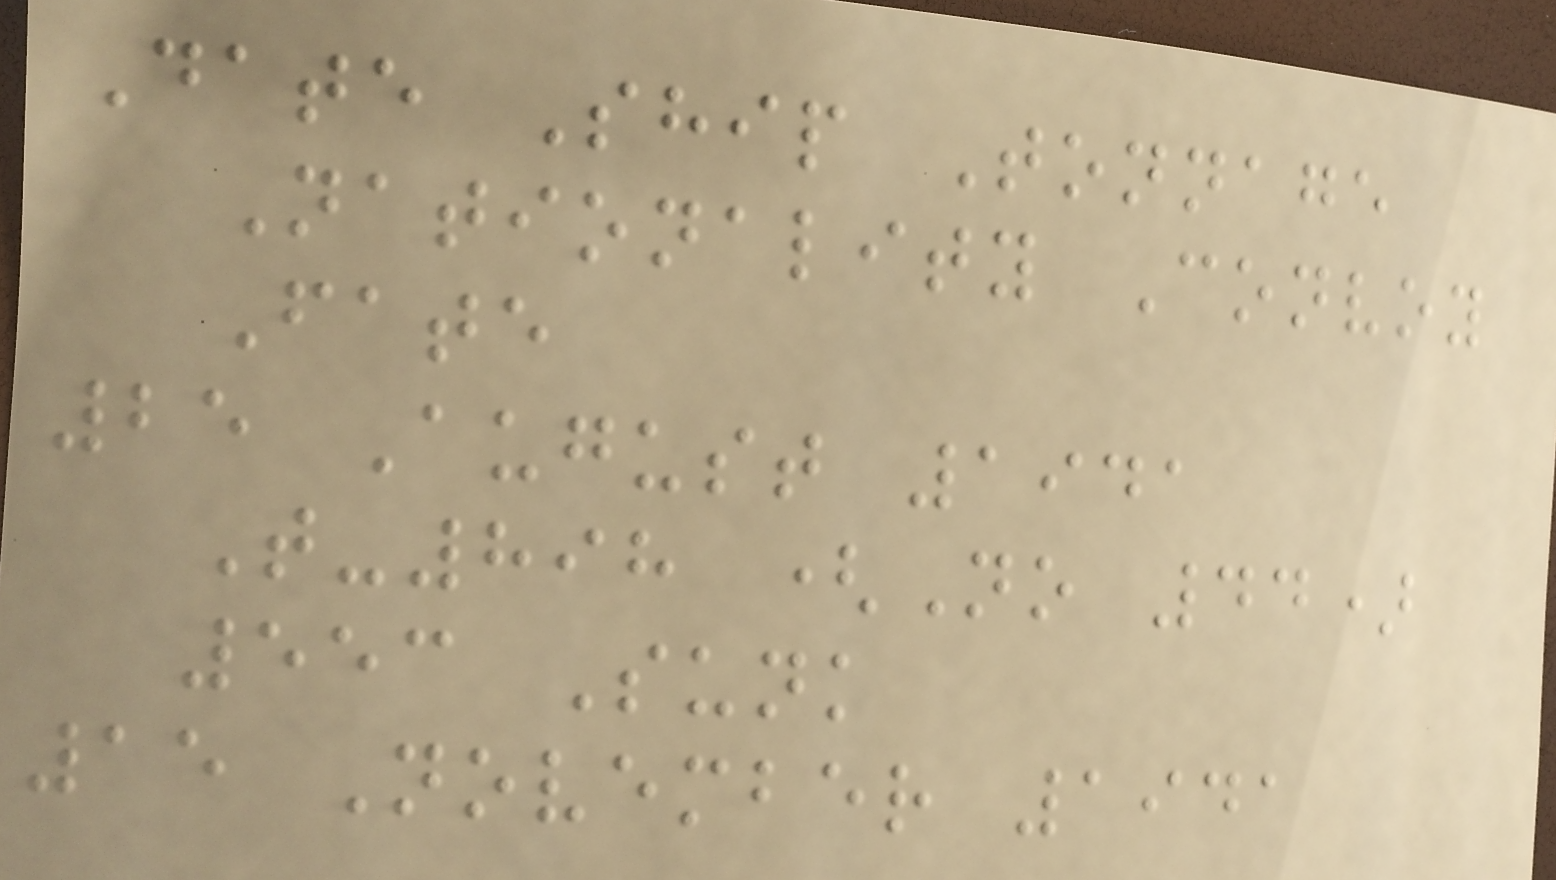Date Ship Tonnage
Nationality Convoy
Fate
25 August 1941
T-898 (No 44)
553 Sunk
15 November 1941
